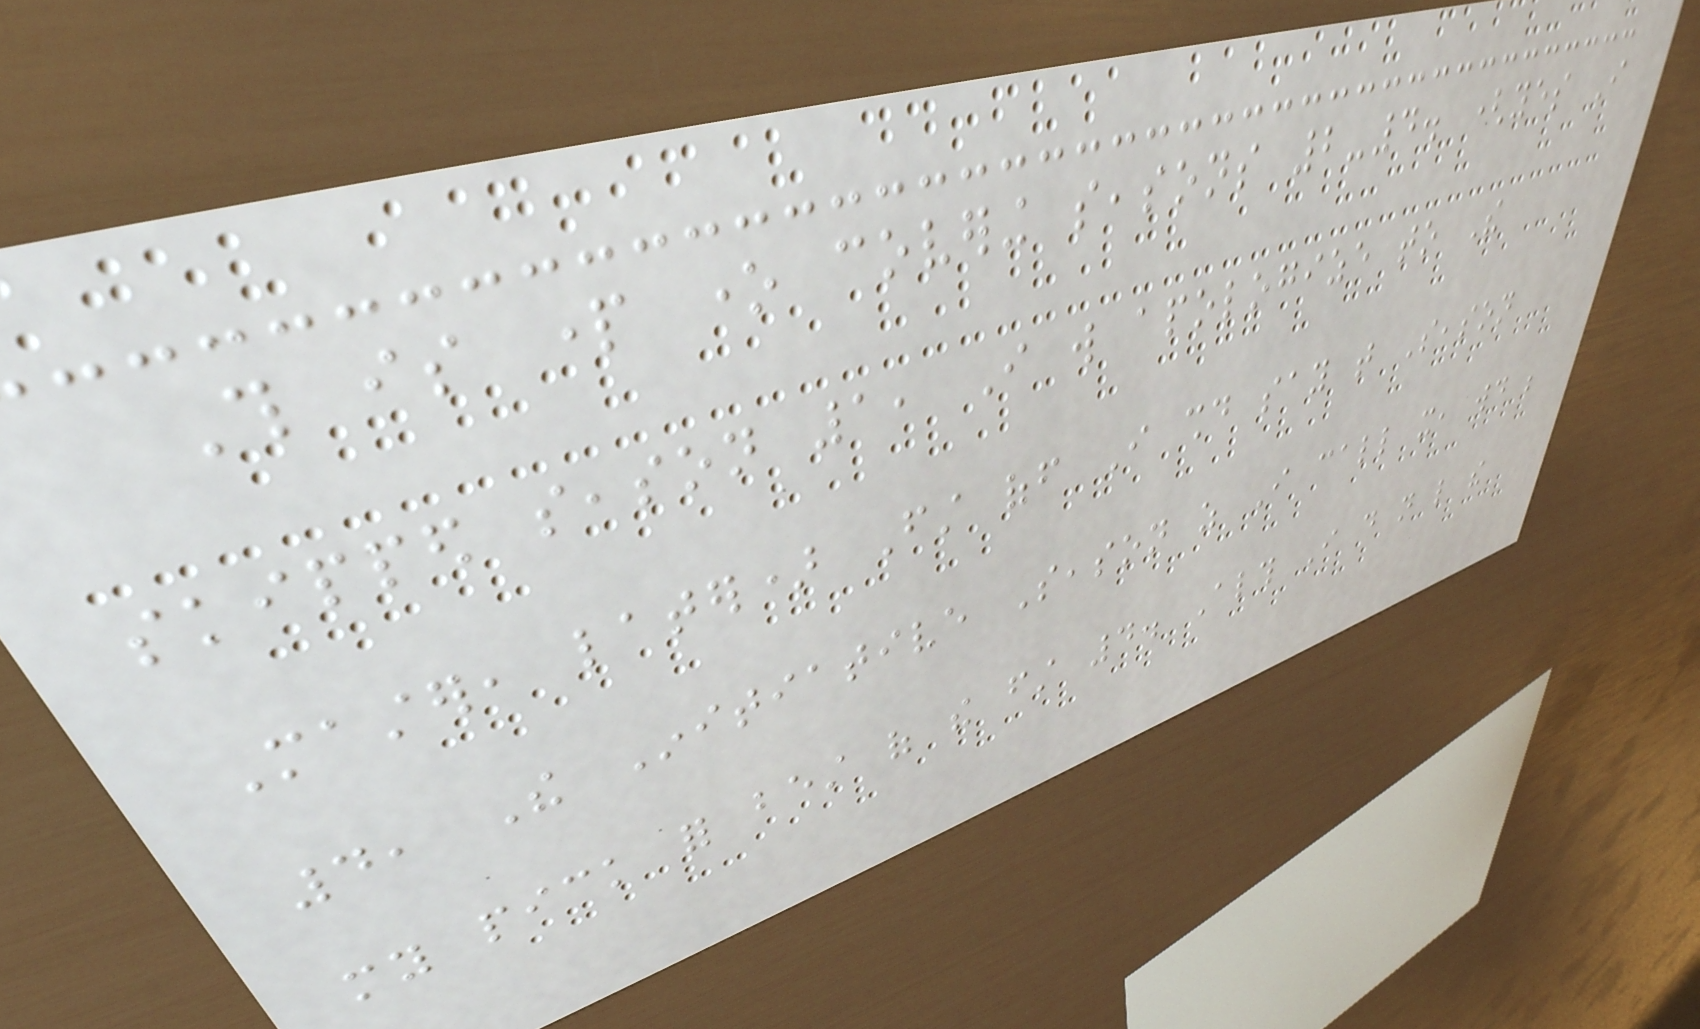This is part one covering seasons 2-4. (yes I
skipped season 1, I will apologize to The
Master, later) First off I should say that Season
4, The Initiative Season as I call it, would be
my pick for best of the first 4. Although I do not like the
